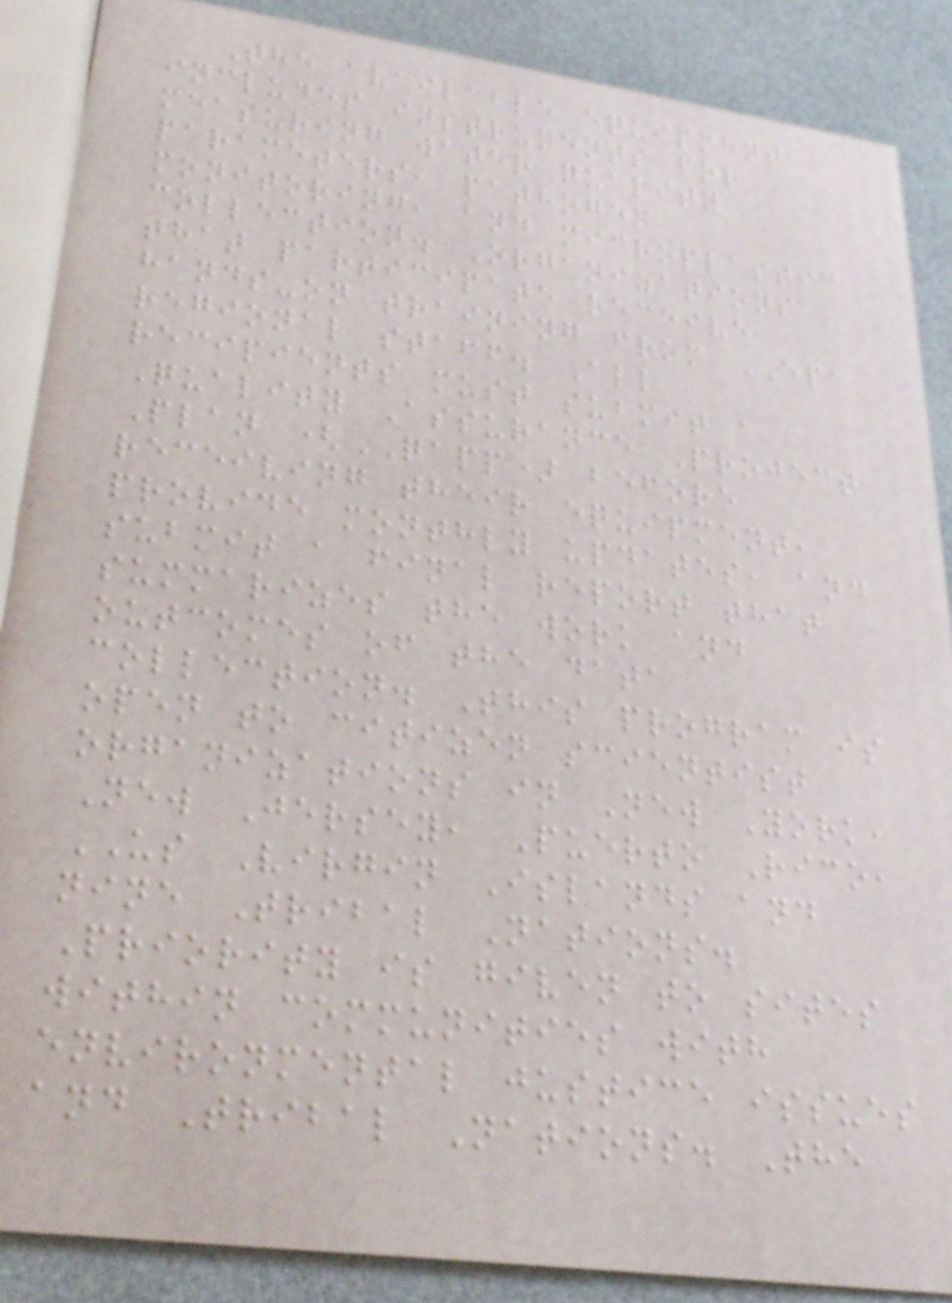The available equipment
includes instruments for
measuring water quality
parameters, pathogen
monitoring, and microplastic
collection. Organizations
that participate receive
hands-on training from EPA
regional staff. All
recipients must submit a
Quality Assurance Project
Plan (QAPP) before
receiving their equipment,
provide monthly updates, and
submit a final report that
summarizes the work and
outcomes of the data
collection. This program is
open to citizen scientist
organizations in New York,
New Jersey, Puerto Rico,
US Virgin Islands and
nine Tribal Nations.
Priority is given to sites
within communities with
environmental justice issues
and Tribal Nations. The
